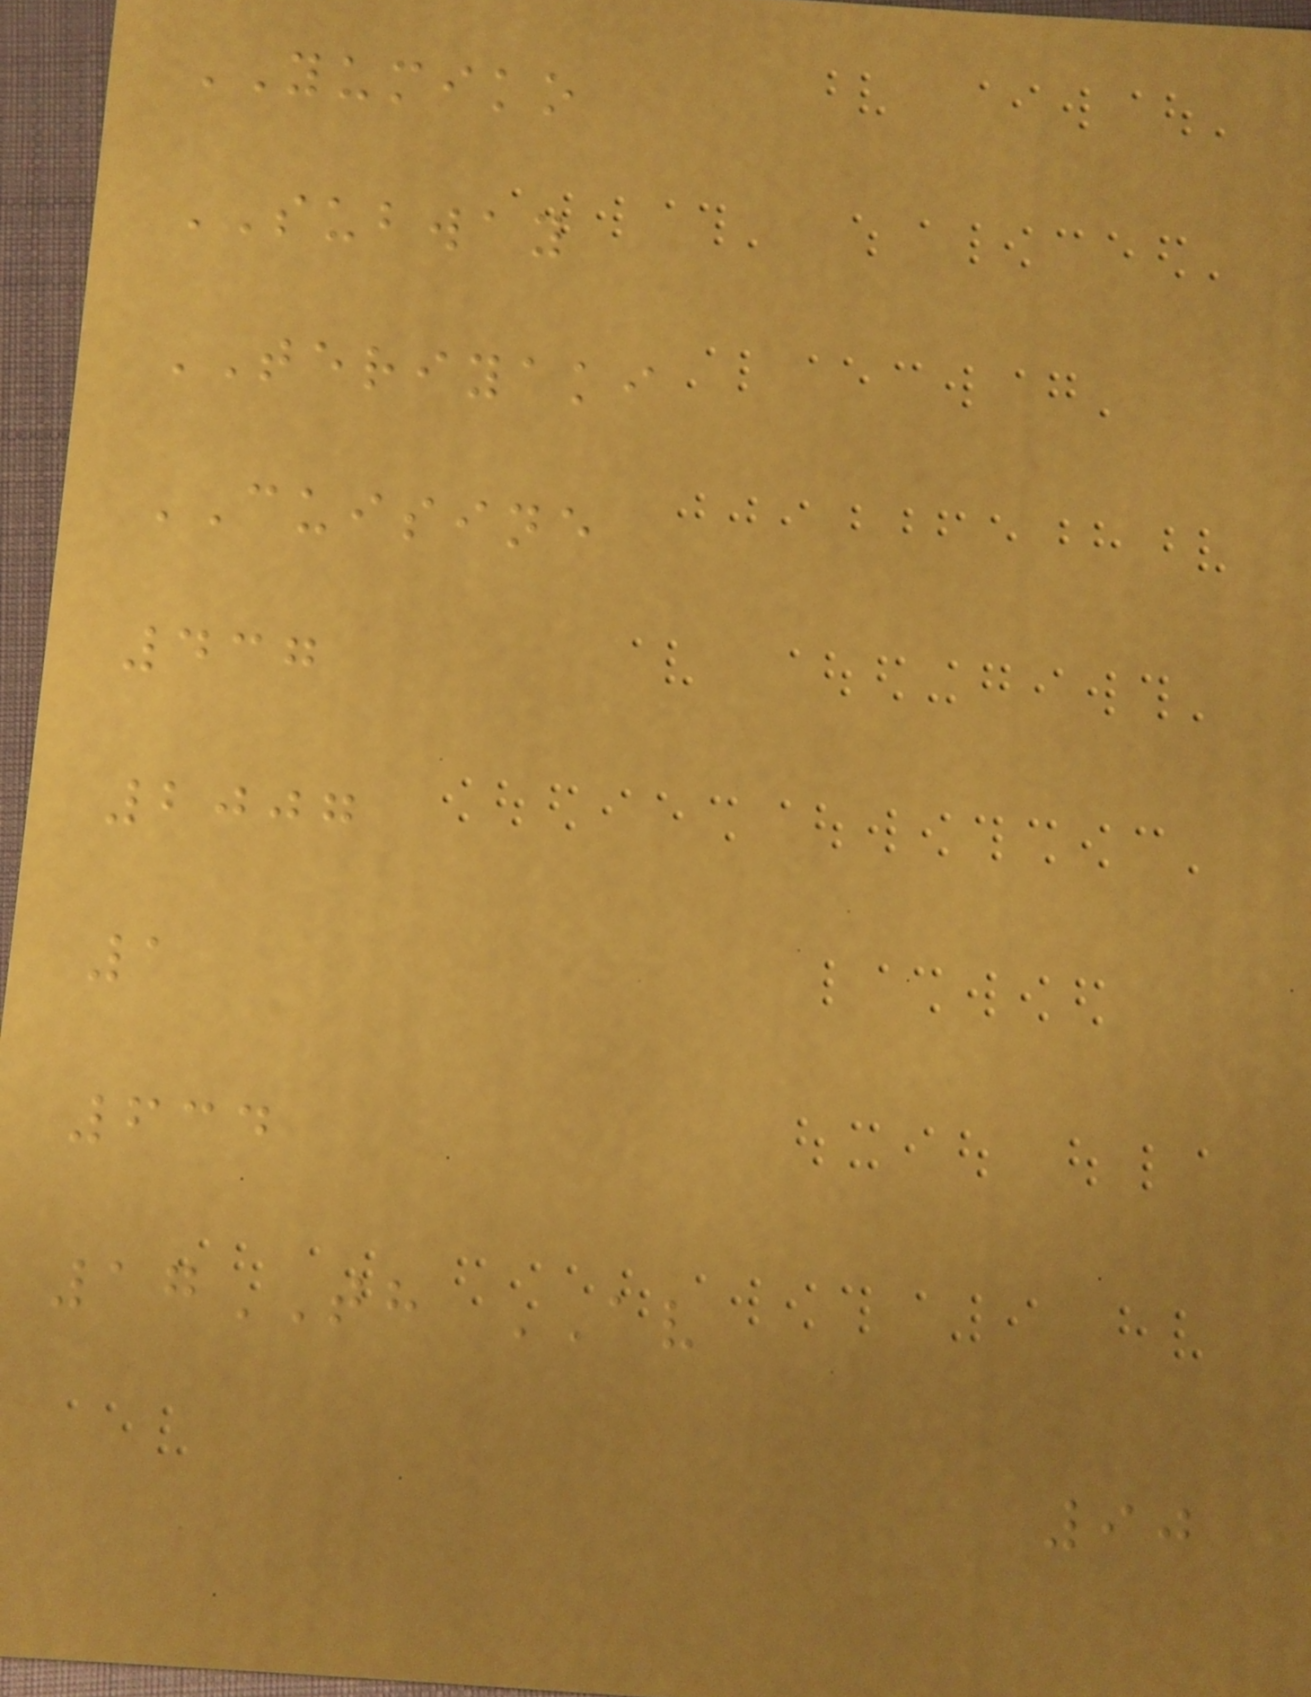YUMIKO
SUBWAY
TERIYAKI
CUISINE
437
2007
1
634
17TH AV
90
